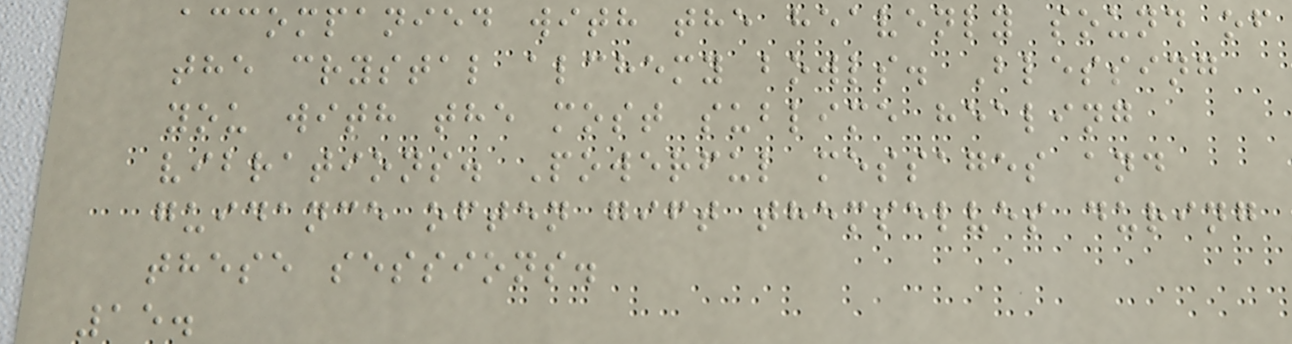accompanied with the heavenly sound of
the crystal alchemy bowls. Blessing
you with the most sublime healing
vibrations. Powerful messages and
guidance often gift themselves during
these sessions.
15.
